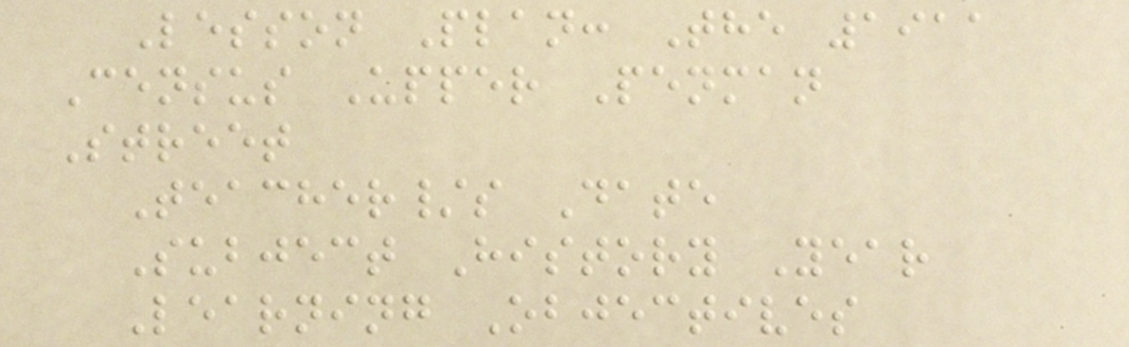Lesson Plan: The 1911
Census Upper Penman
Street
Teacher/s Date
Subject History Year
Learning Objectives
